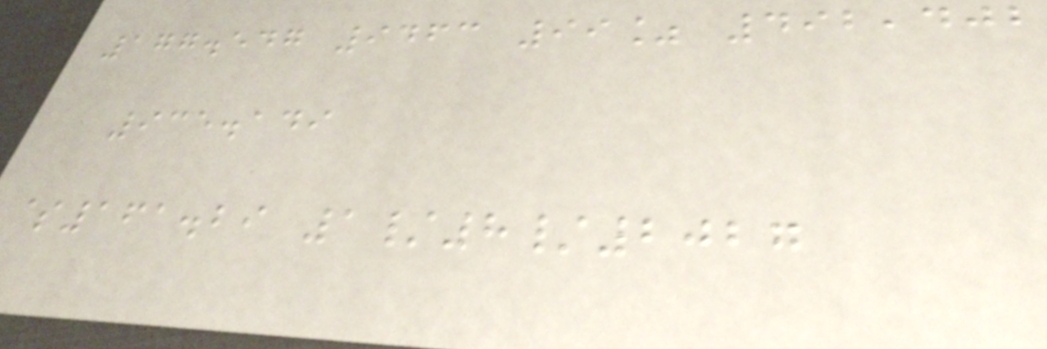177.547 9463 99% 492,402
935.149
$161.29 1/8/2027
